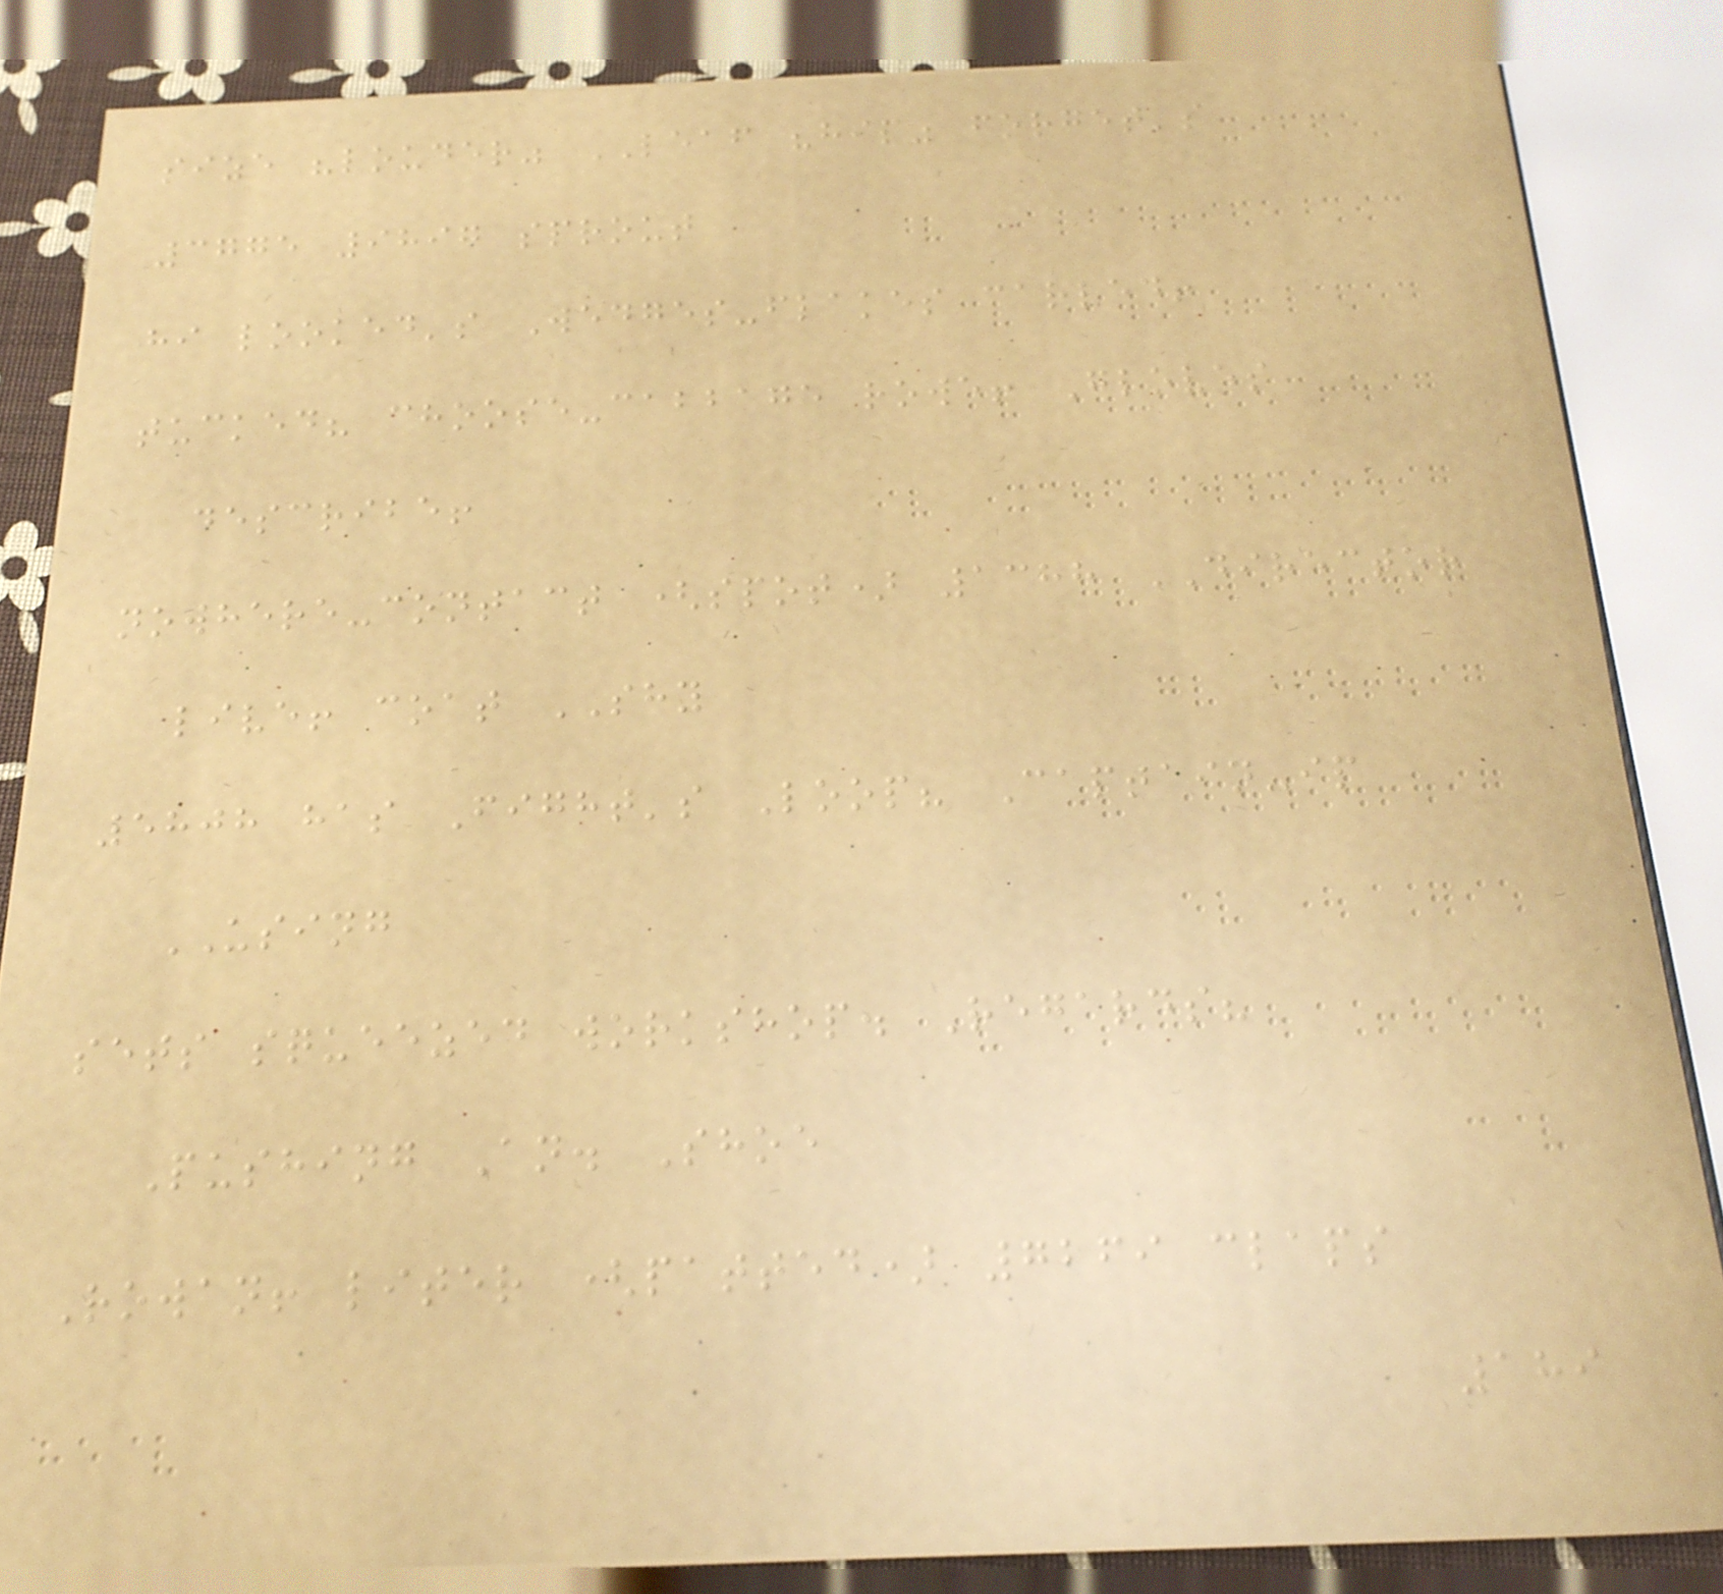size "louder" LEAF "hip" forget's
3775 9897 sprout
hi looked's Wedges-flakes carved!
tucked? choose-cabbage rowe! Gloves
describe!
nowhere-contact (spot) 1388 DIRECTOR
live! coat SHY
5808 has Fight's Loop? Captain-ip
USING
sets squeezed workshop. Regards?
Pushing An. Shoe
Rowan! liter (patted) 7269 claps
189
